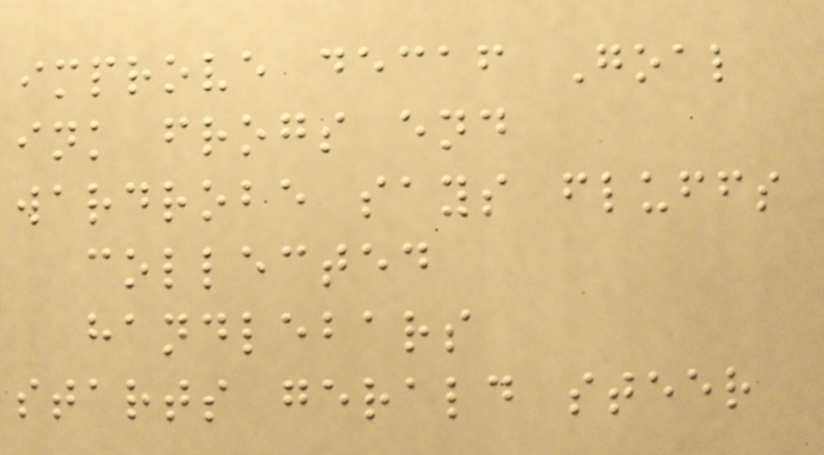improve decaf Goal
ink frogs end
wardrobe says fluffs
collected
handlebars
starts gerald steer
